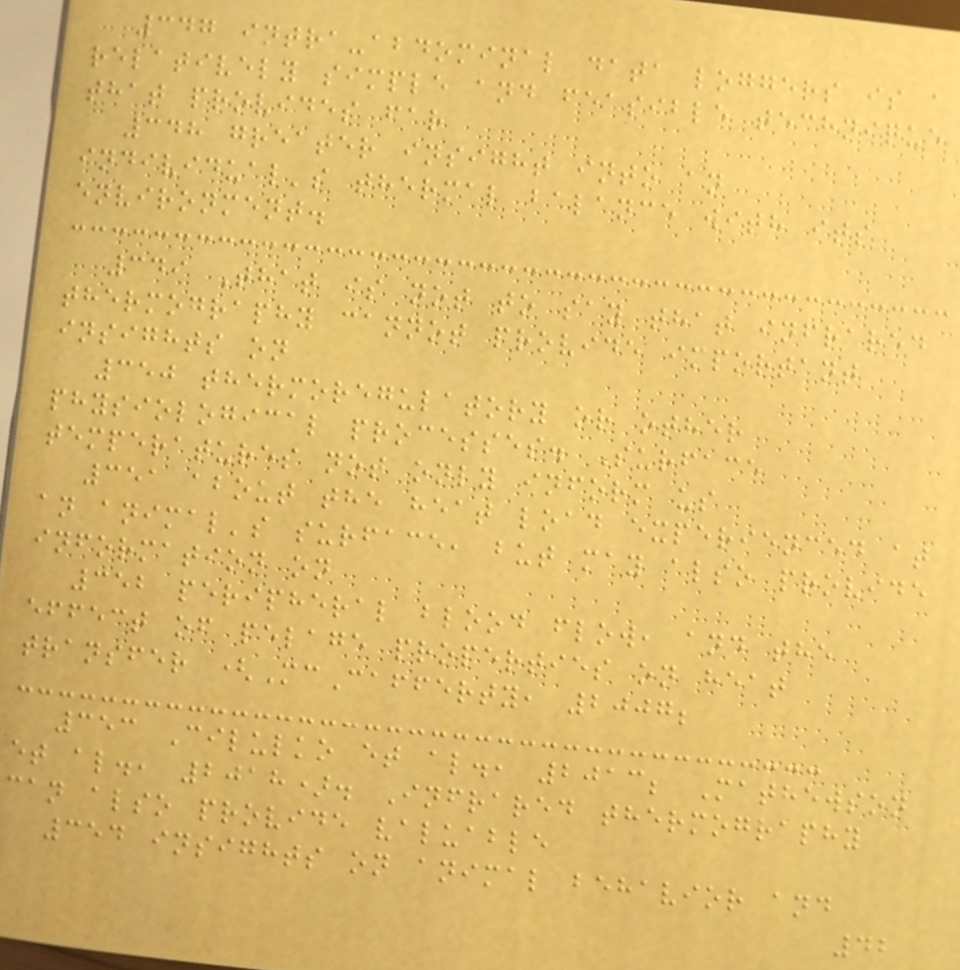347 intra-abdominal data loggers is a
relatively simple and feasible technique
that provides far
348 greater insight into an
individual's thermal balance with its
environment.
349 That is not to say that infrared
thermography cannot provide important
insights on
350 thermoregulatory or other
physiological processes. Surface
temperatures not only inform us
351 about the heat load experienced at
an animal's surface, but may also provide
information on
352 peripheral blood flow, and the
effect of pelage properties on heat
transfer (McCafferty, 2007;
353 Cilulko et al., 2013; Mathewson
et al., 2018). Infrared thermography
can also provide valuable
354 insights on animal behavior and
42
